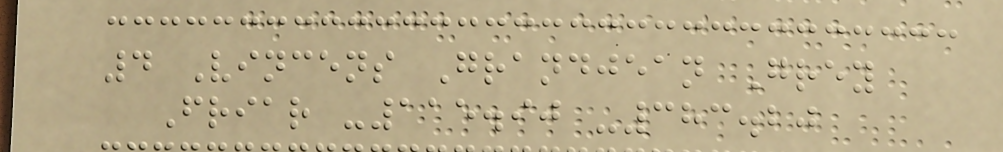4 Vincens Grandjean Grey
Friar -115.90 -383.20
